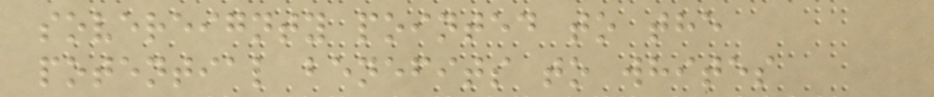sovereignty pointed to the
potential benefits to whites
